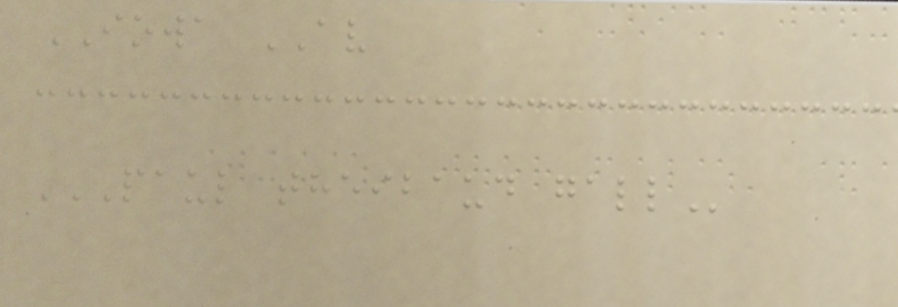IOWA AV
PAUL THEIBAUD GALL
